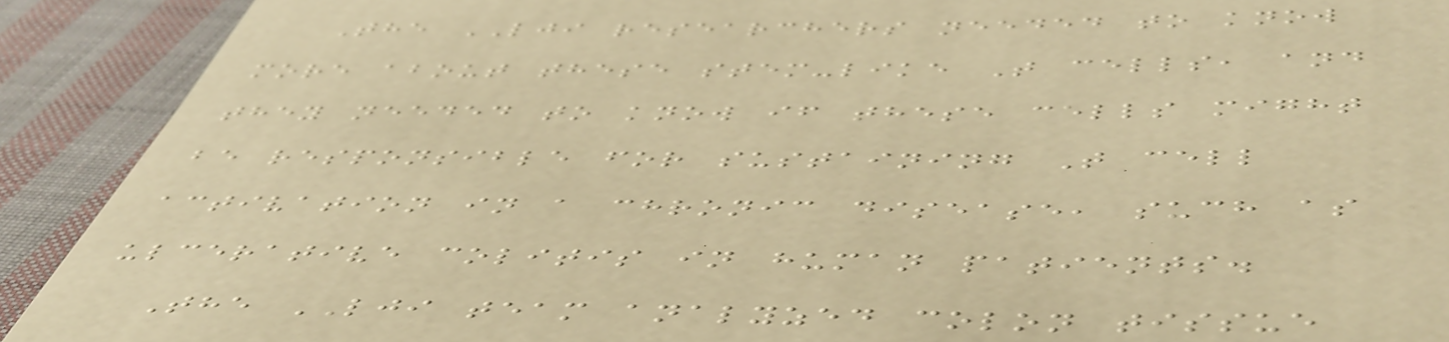The LJI researchers needed to know
more about these stem-like T cells, and
they needed to know if these cells might
be responsible for sustaining T cell
activation in a chronic disease, such as
ulcerative colitis in human patients.
The LJI team analyzed colon tissue
